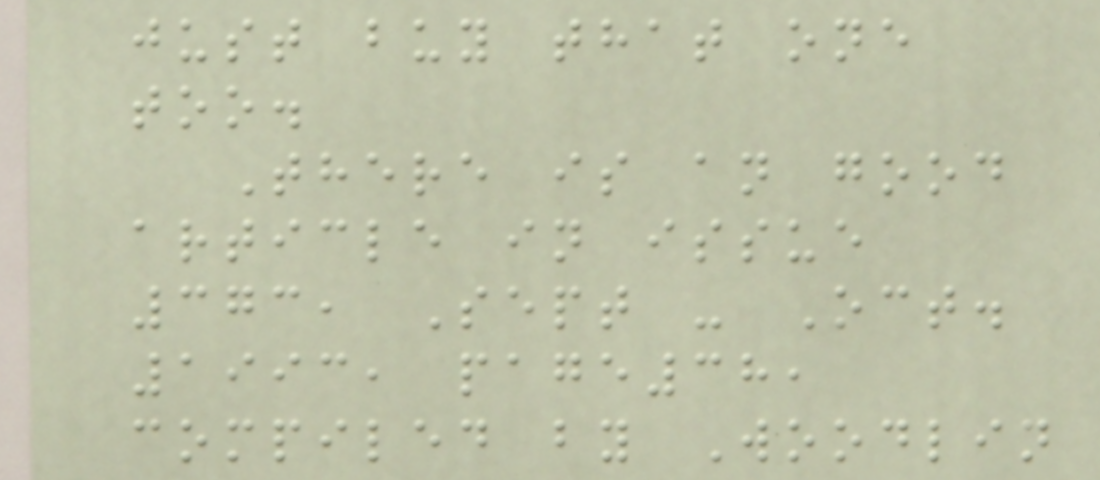just buy that one
too.
There is an good
article in issue
373, Sept - Oct.
1993, page38,
compiled by Woodlin
